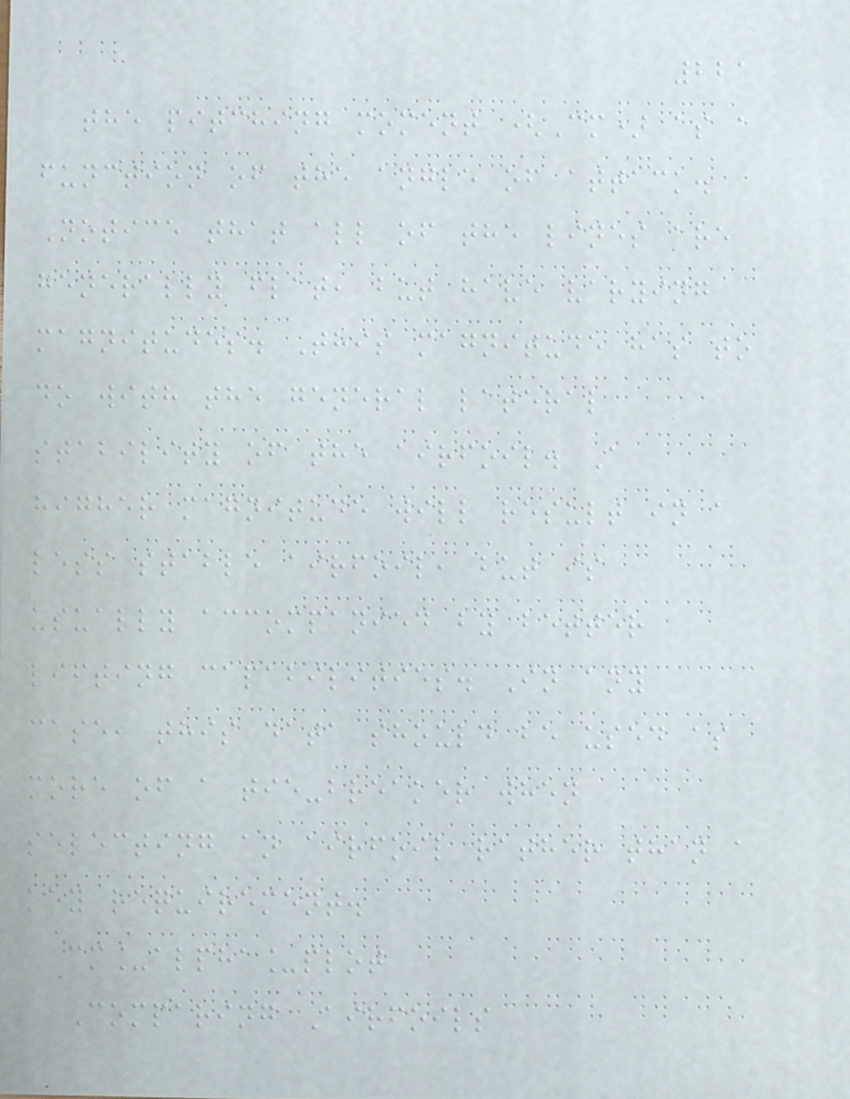221
the pitching moment (Cm) as a
function of the angle of attack.
Notice that all of the lines are
generally flat, but have varying
magnitudes. This magnitude has to
do with the general lateral
stability of the airfoil. A
higher magnitude will result in a
less stable airfoil, but is
usually accompanied by better
lifting capabilities. In any
case, this data should be used as
more of a tie-breaker when
selecting an airfoil rather than a
key requirement.
cm_alpha_plot
Comparing Airfoils
